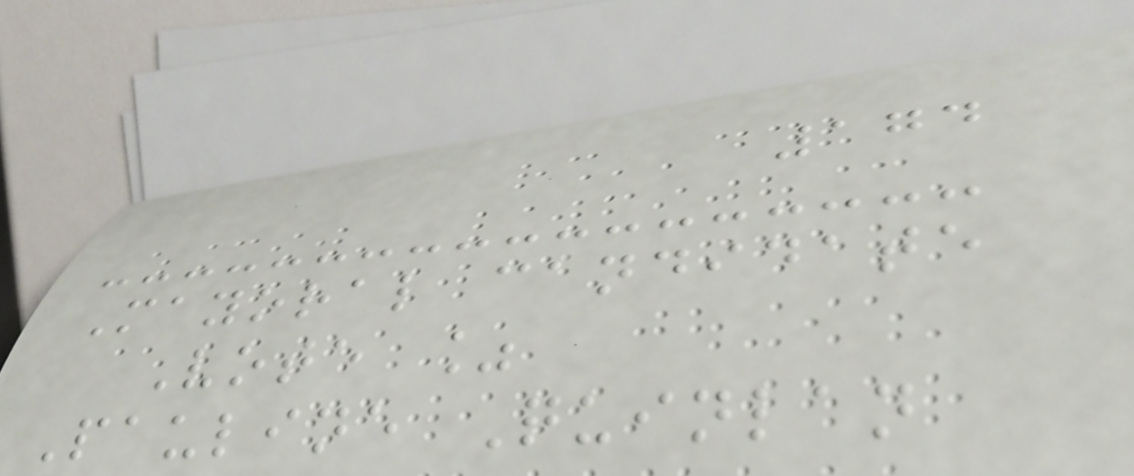174
Mayoral candidate
Vote %
Pauline Quinlan
